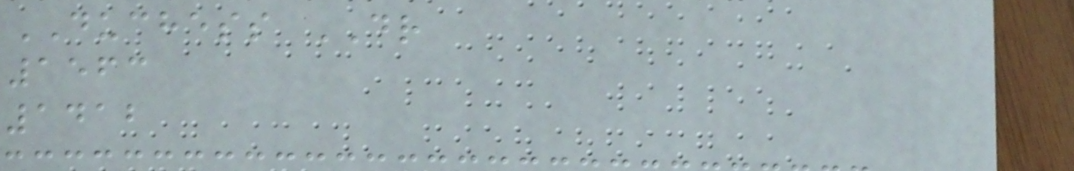DUCHESS DR
1563
1412
